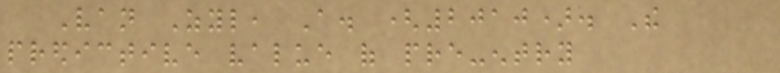Van Zyl, A. (2010). The
predictive value of pre-entry
